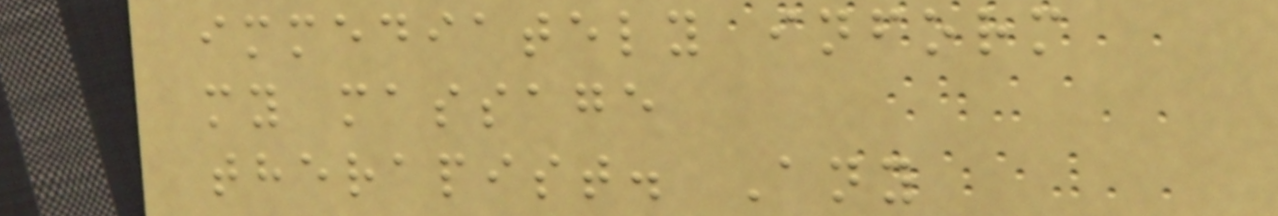immediately inform
my massage
therapist. Any
